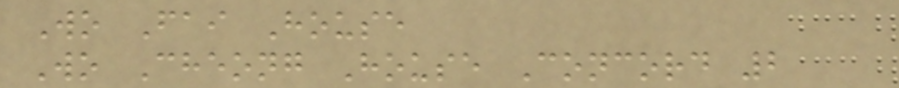Wo Fai House
Wo Cheong House Concord 2
